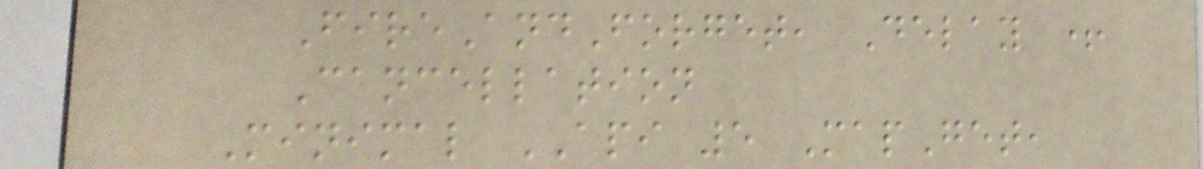FireAndForget, Delay +
Cancellation
Minimal API 5 MapGet,
